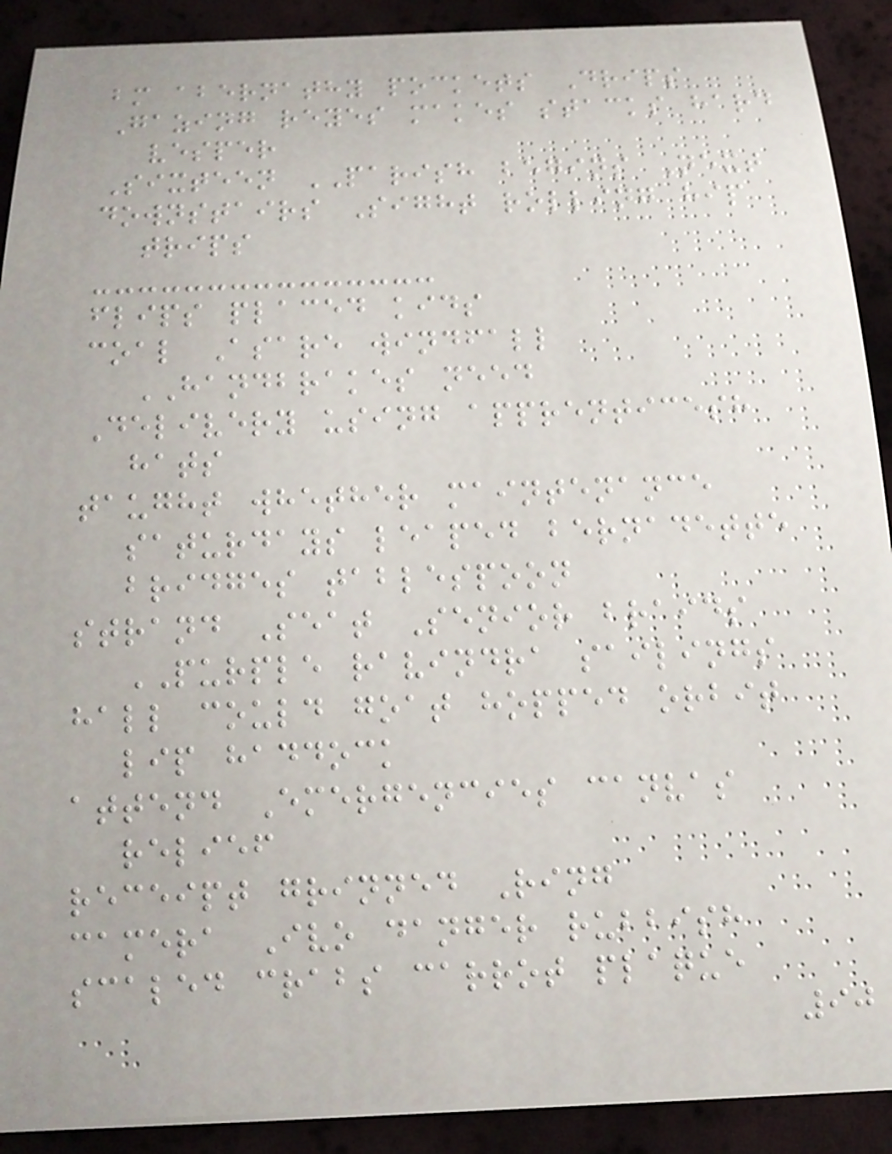bm abernathy pockets Drips
Gazing reyes makes stacks hard
vesper
Sixteen PARISH begins Next
downstairs Sight rolling hip
trips
flips placed kids
coal Asare windfall
HANDBRAKES need
Delivery using apprenticesh
hats
taught whether maintenance
saturdays leaped bernadette
bridges tablespoon
strand Seat Senior braids
PURPLE ravindra sailings
hall could goat hopped orbit
lip haddock
attend Emergencies canvas
relief
receipt grinned Ring
camera Ivo danger rubbish
scaled crabs carrot plaque
90
